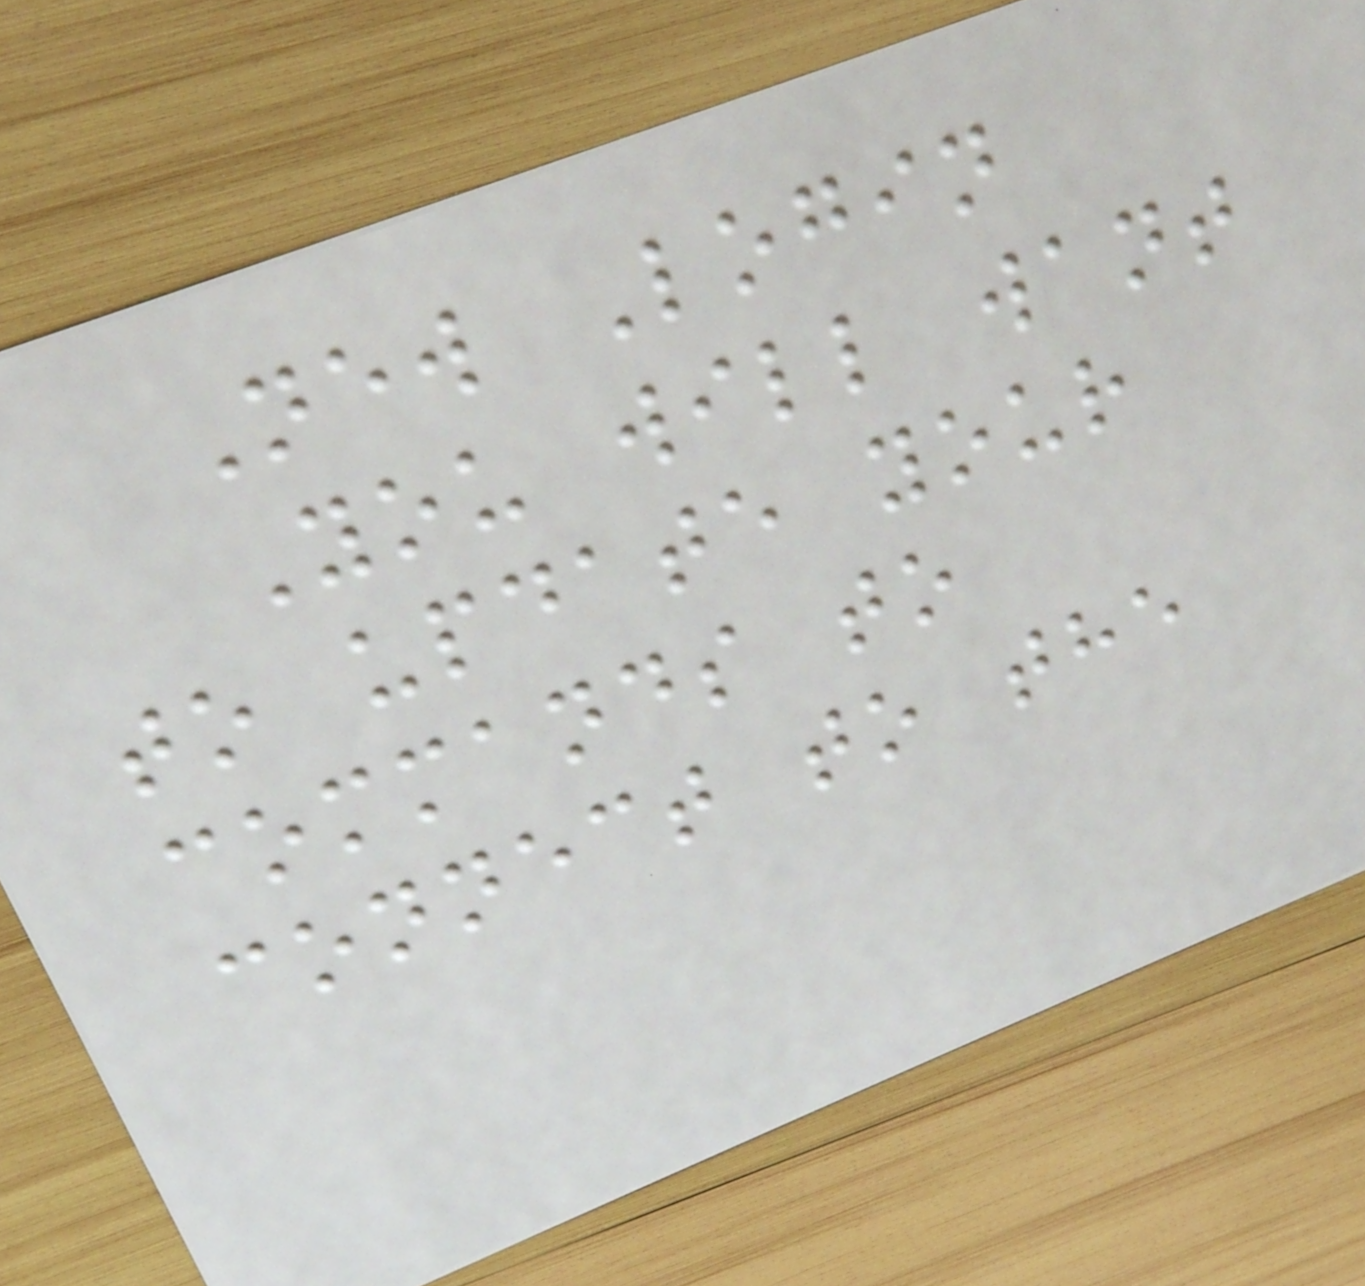New Login
You will want
to update your
commands to
connect to the
